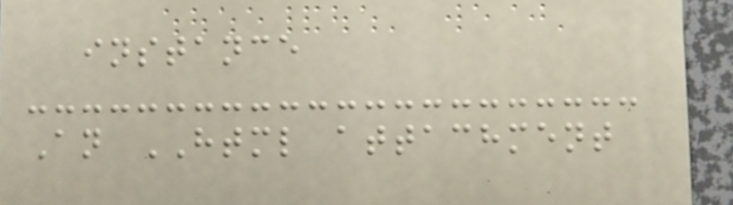instance
An HTML attachment
